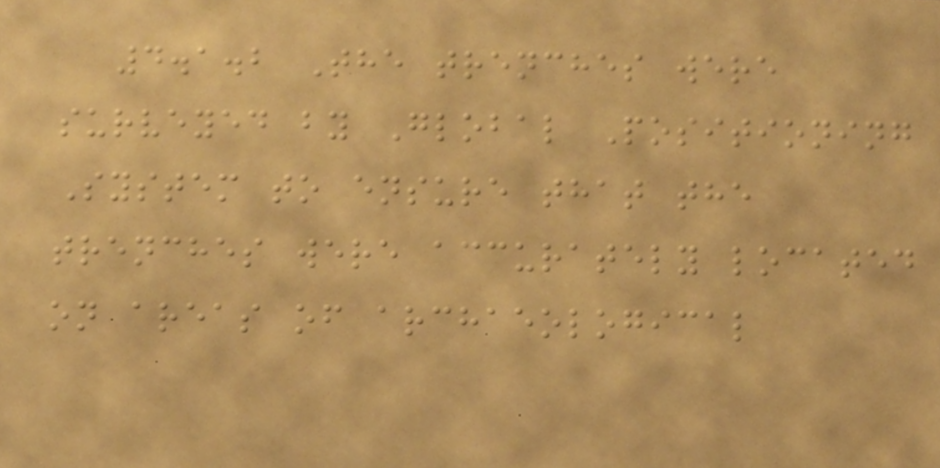4.1.2 The trenches were
surveyed by Global Positioning
System to ensure that the
trenches were accurately located
on areas of archaeological
